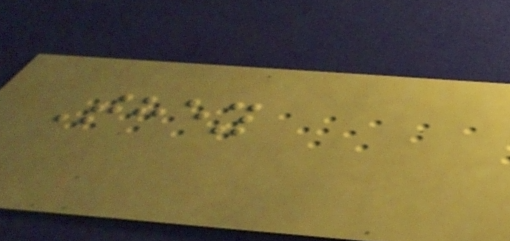They
